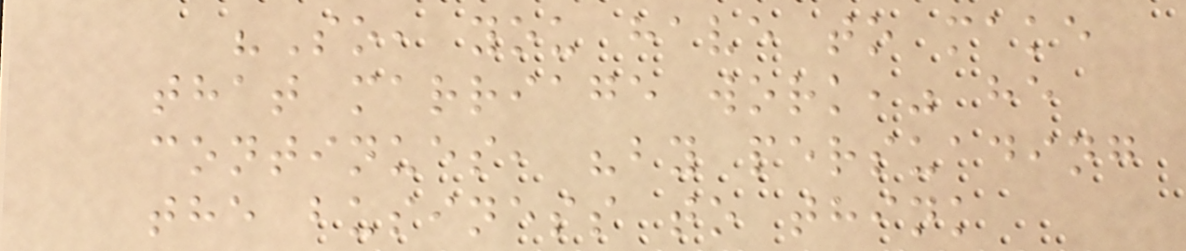"So, you have to make
that marriage work," he
continues, "by persuading
the business to think
